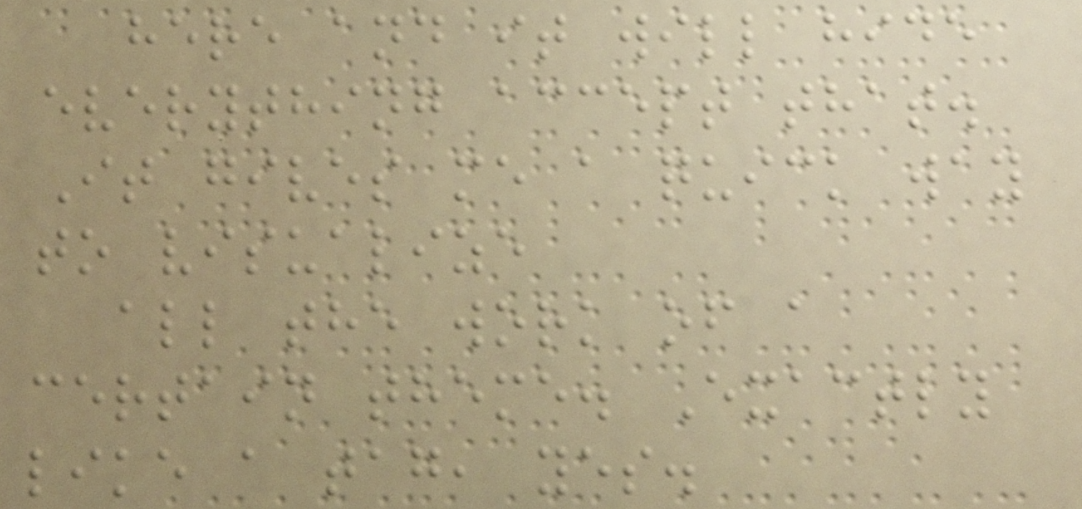here and it will hide
everything accept that.
It gives me a quick way
to visualize
all the work of a
certain theme. Exactly
like a tag, yes.
